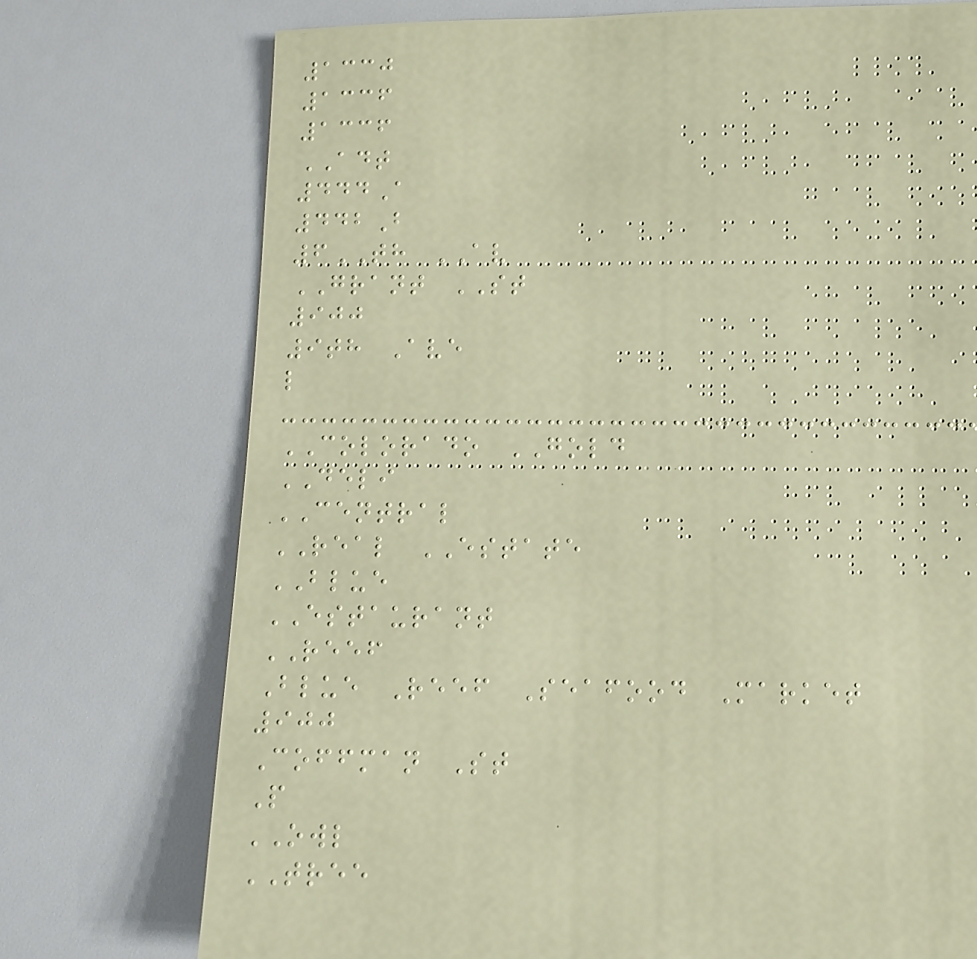1330
1336
1336
ADT
444A
442B
6TH AV
GRANT ST
900
9th Ave
l
COLORADO GOLD
DELI
CENTRAL
REAL ESTATE
BLUE
ESTAURANT
REEF
Blue Reef Seafood Market
900
Coffman St
P
OWL
TREE
